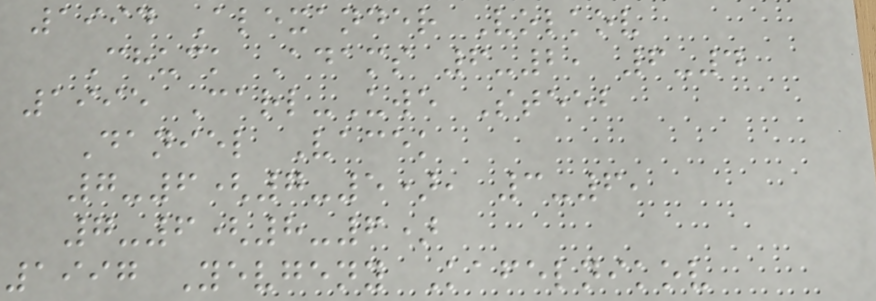1994 Alexander Volkov
Chuck Adams 6-2, 6-4
1995 Carl-Uwe Steeb
Daniel Vacek
7-6(7-5), 3-6,
7-6(8-6)
1997 Yevgeny Kafelnikov
